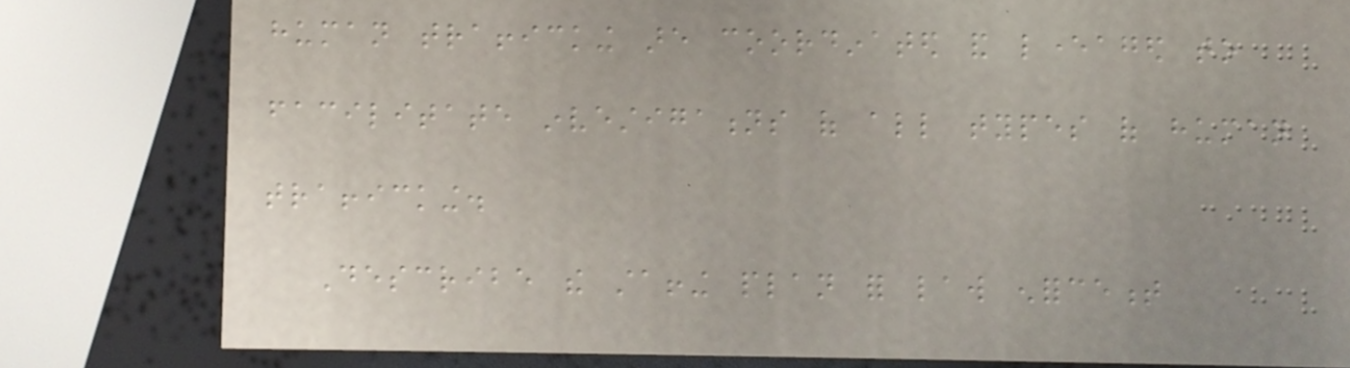human trafficking are coordinated and leveraged to
facilitate investigations of all types of human
trafficking.
Describe the staffing plan for law enforcement
